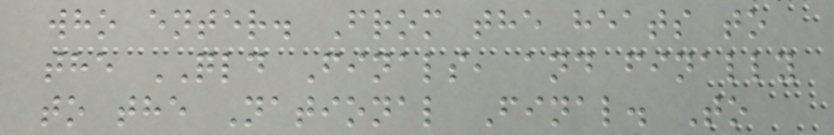who enter. From the heats to
the QLD Finals, and finally
to the National Final. To
